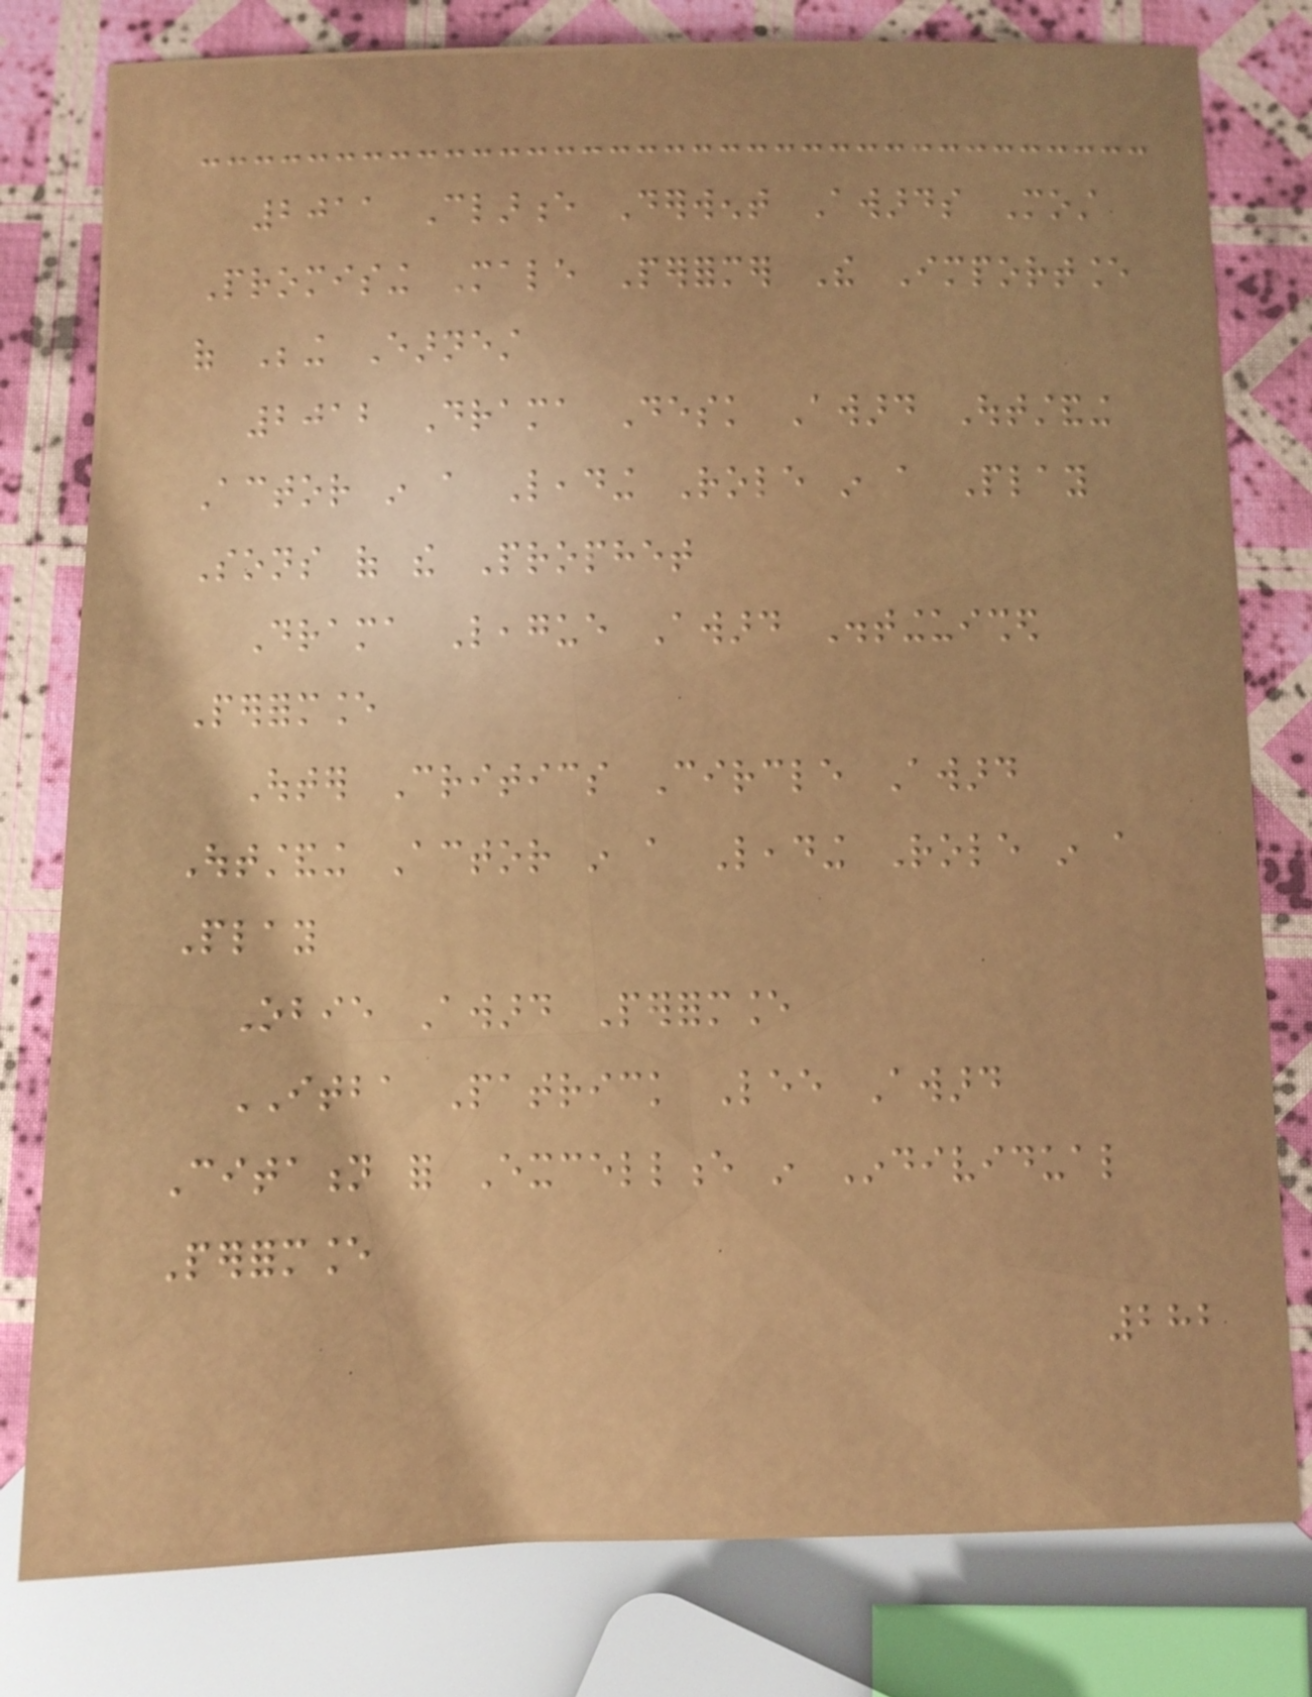2011 Clarence Derwent Awards Most
Promising Male Performer The Importance
of Being Earnest
2012 Drama Desk Award Outstanding
Actor in a Leading Role in a Play
Sons of the Prophet
Drama League Award Distinguished
Performance
Outer Critics Circle Award
Outstanding Actor in a Leading Role in a
Play
Obie Award Performance
ITBA Patrick Lee Award
Citation for Excellence in Individual
Performance
282
